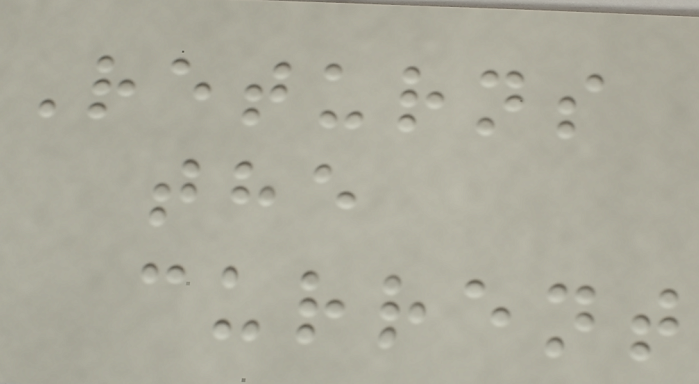Returns
the
current
